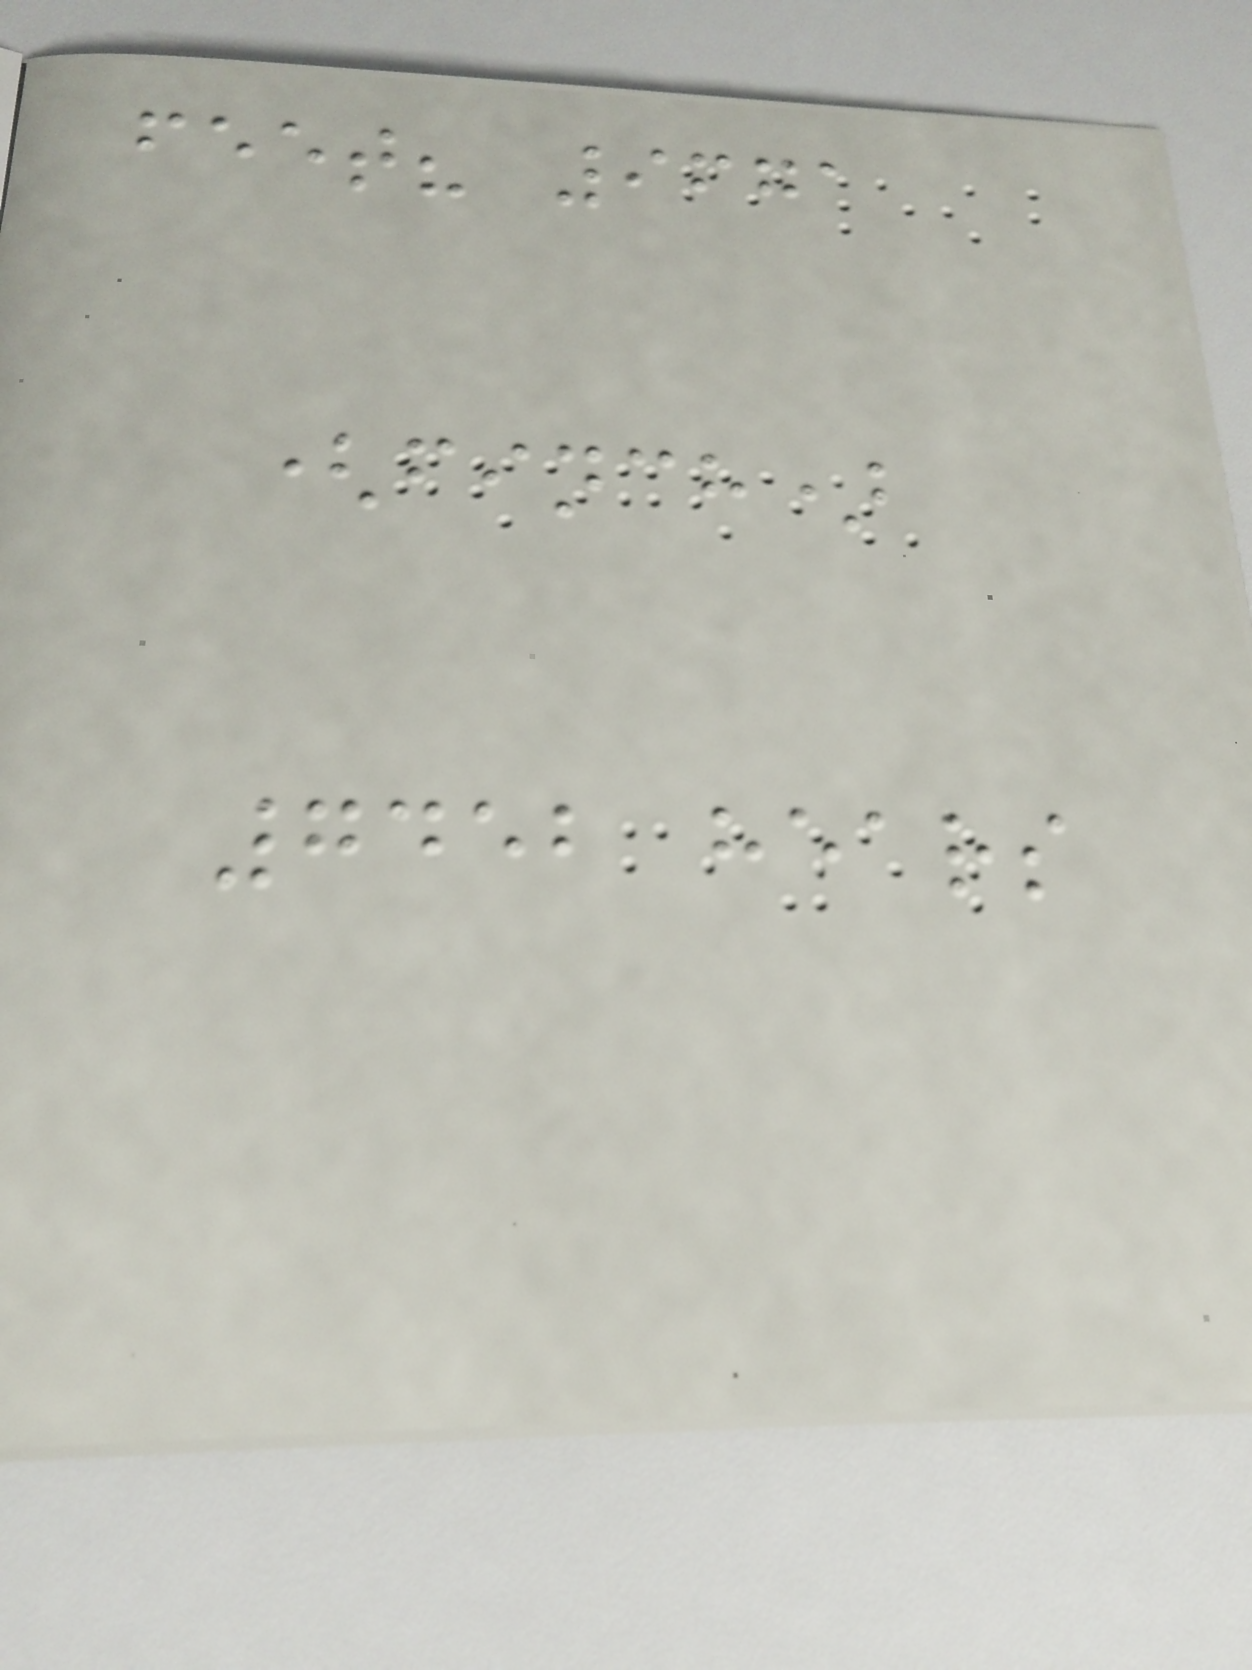feet? 9671
(finch)
7452 hears
